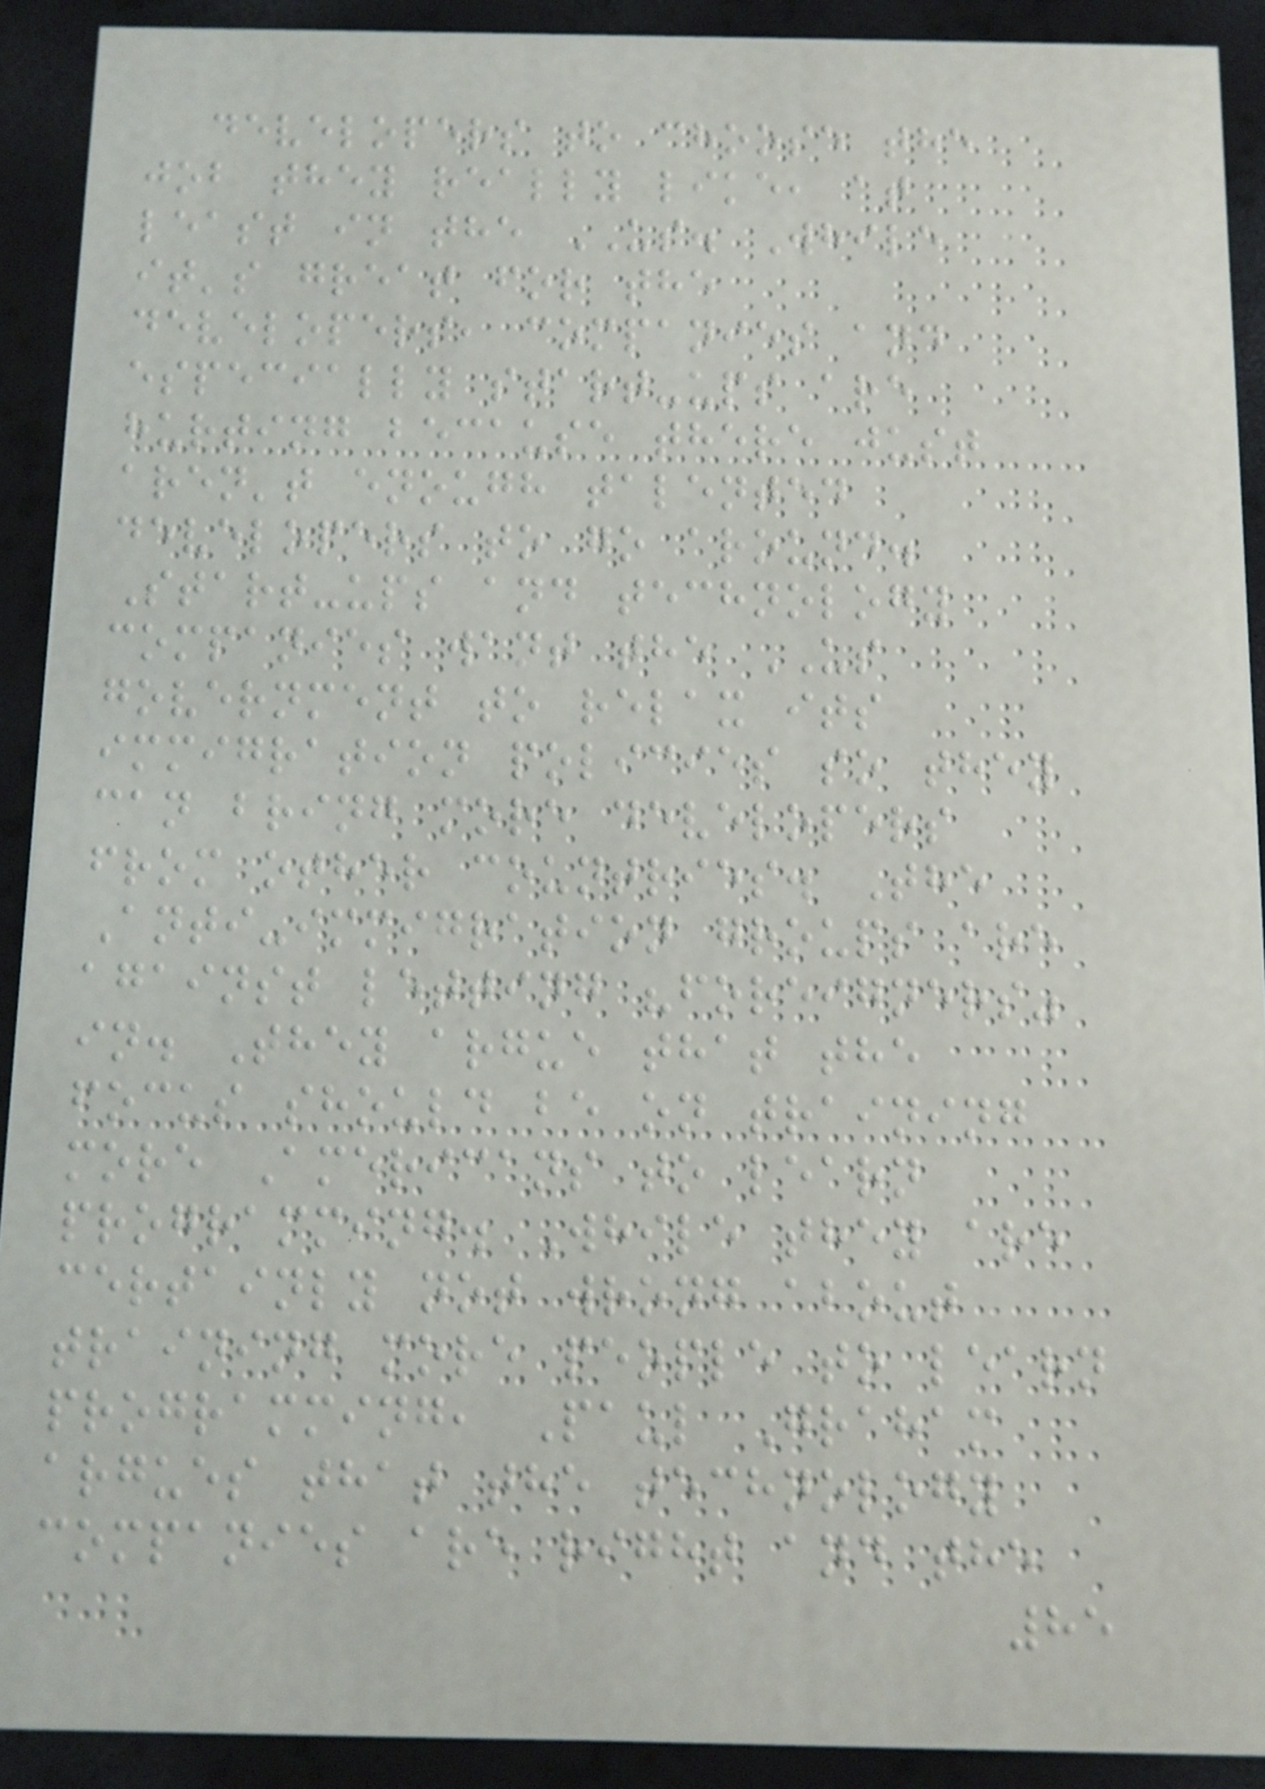developers to choose the
job they really like, at
least in the US. While
it's great for the
developers, companies and
especially start-ups are
hurting because there just
aren't enough talented
developers to go around.
Start-ups and technology
companies want the US
government to relax its
immigration policies so they
can bring more developers
from other countries. The
Anti-immigration groups are
against letting "foreigners"
in. They argue that the
focus should be on training
more Americans to learn
programming. While they are
certainly not wrong about
training more people to learn
programming, Paul Graham
argues that the technology
companies are right and the
85
